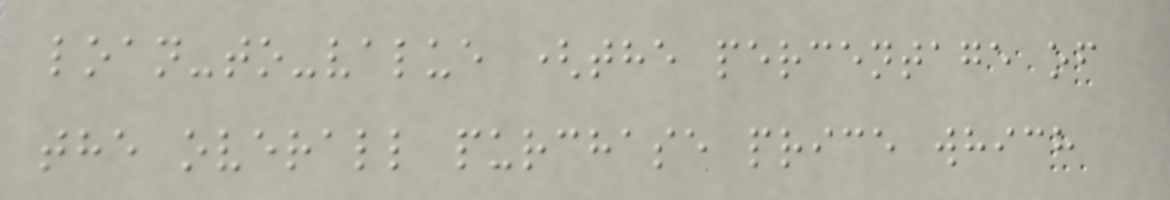loan-to-value (the percentage of
the overall purchase price which
